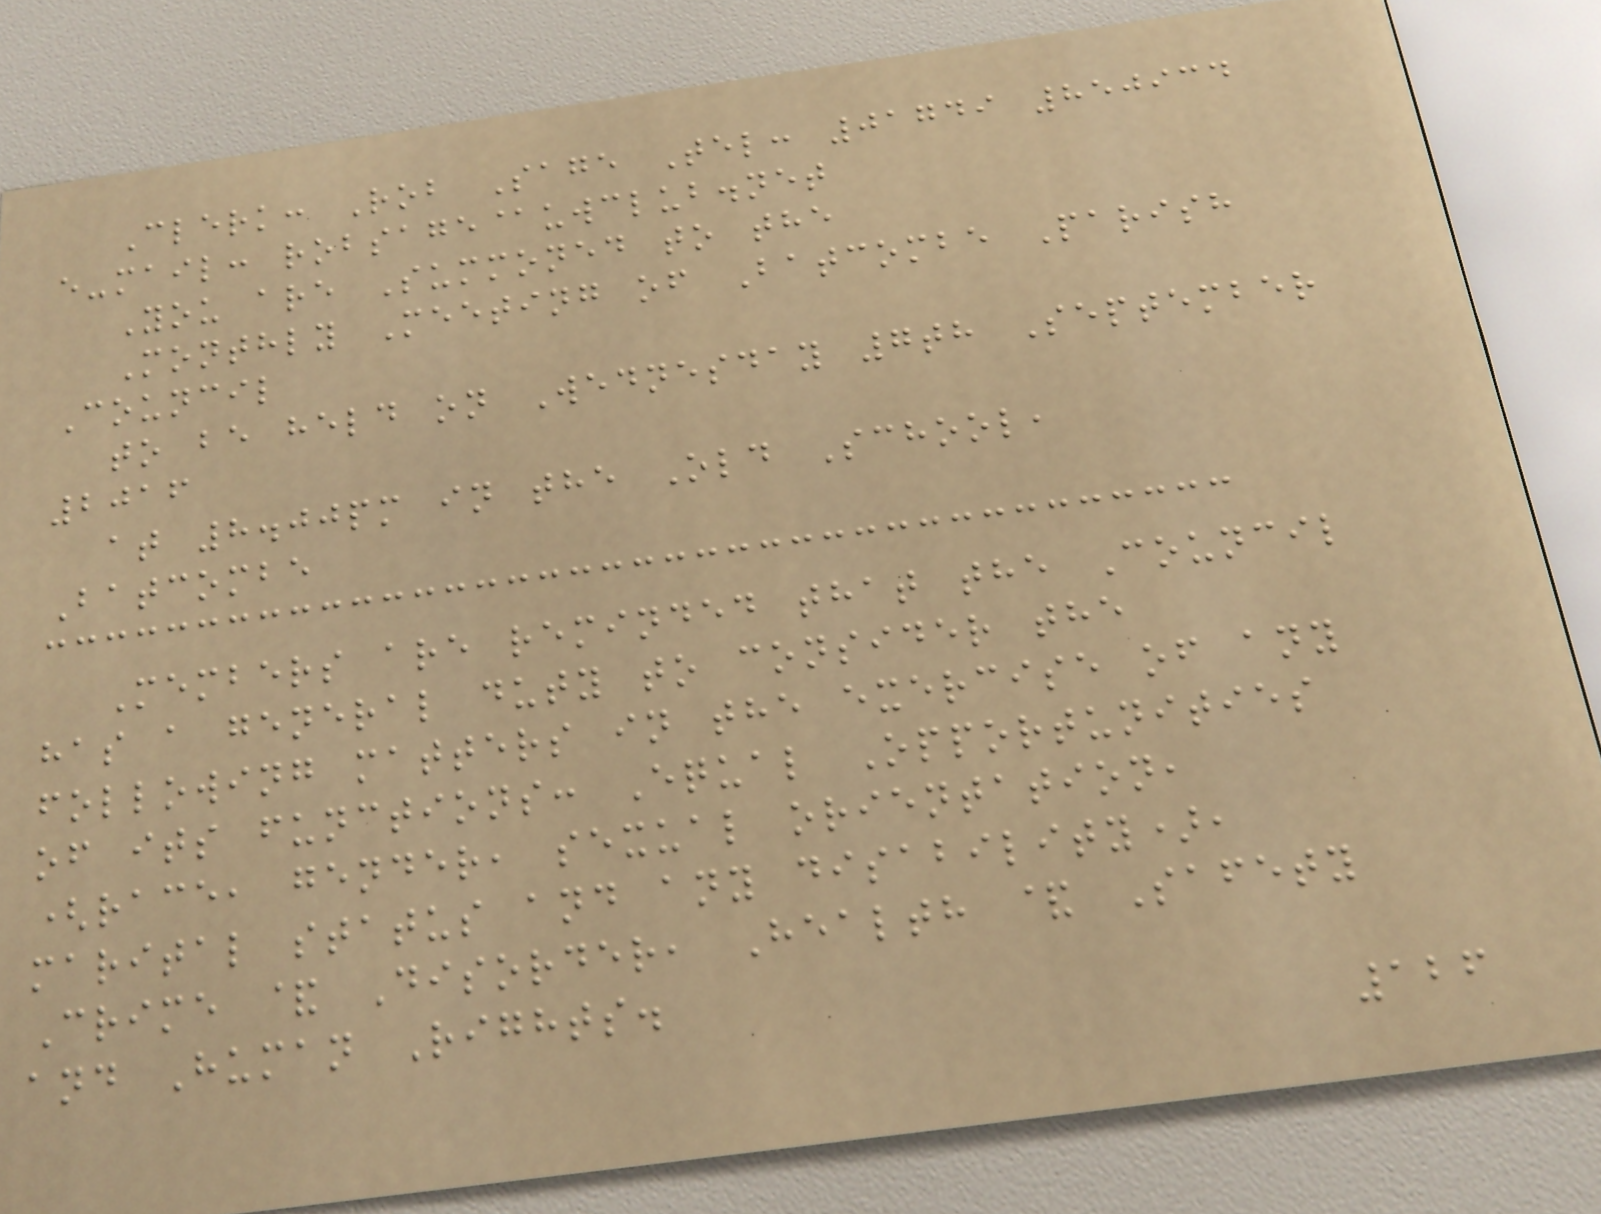Clerk: Rob Sage Tel: 01749 850934
e-mail: robsage@uwclub.net
You are Summoned to the
Monthly Meeting of Batcombe Parish
Council
to be held on Wednesday 7th September
2016
at 8.00pm in the Old School,
Batcombe
Members are reminded that the Council
has a general duty to consider the
following matters in the exercise of any
of its functions: Equal Opportunities
(race, gender, sexual orientation,
marital status and any disability),
Crime & Disorder, Health & Safety
and Human Rights.
126
